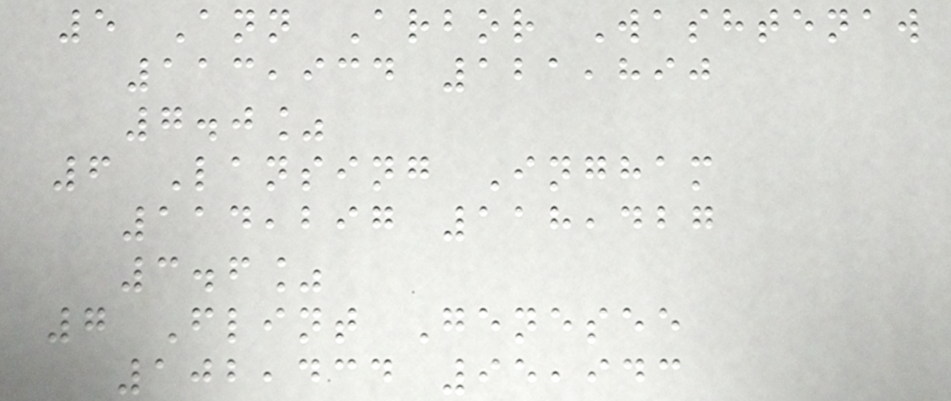5 Ann Arbor Washtenaw
113,934 121,890
7.0%
6 Lansing Ingham
114,297 118,427
3.6%
7 Flint Genesee
102,434 95,943
